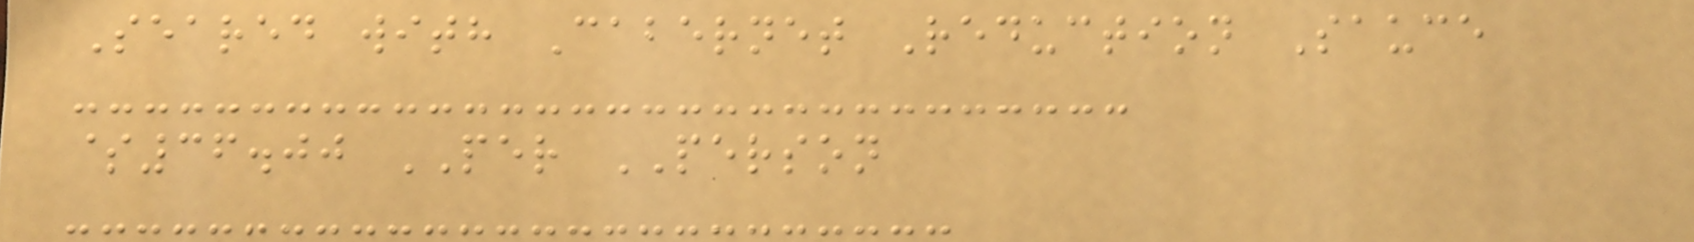Seared with Cabernet Reduction Sauce
$36.00 PER PERSON
